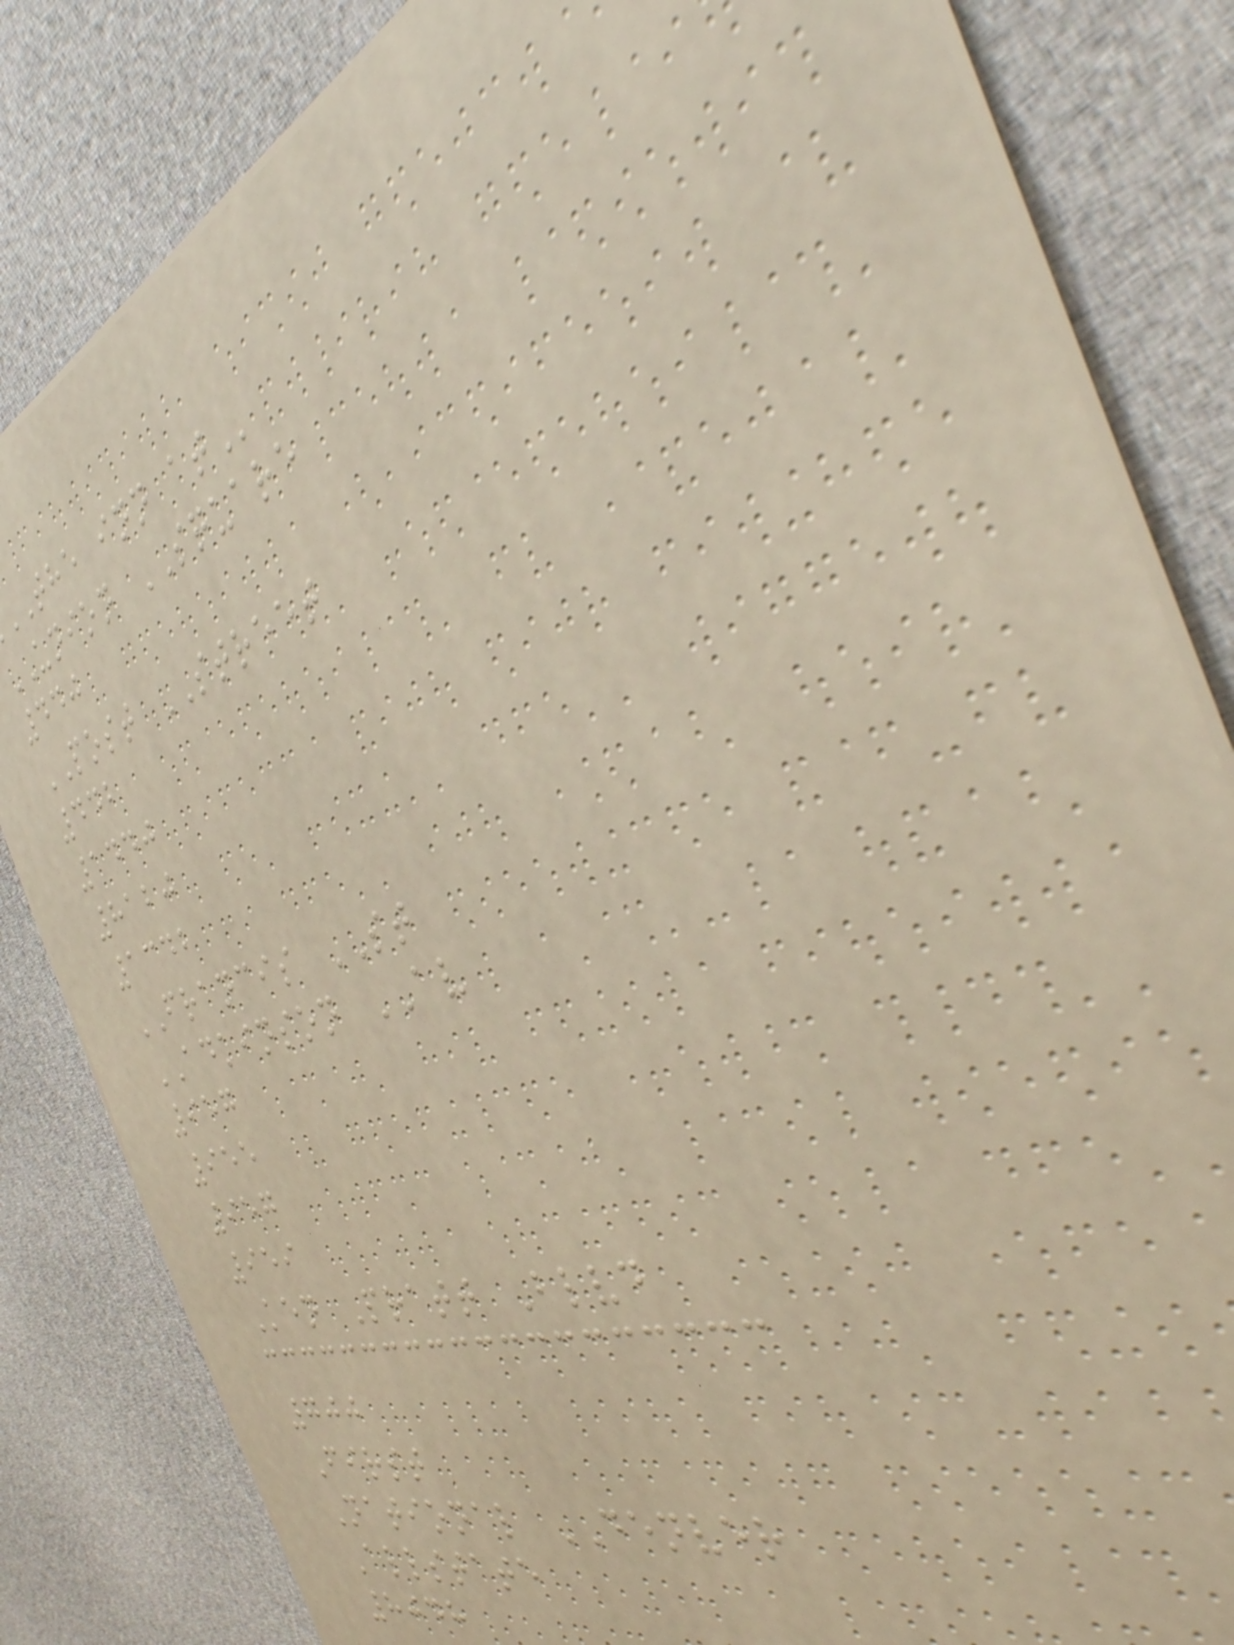the inn
UNION SQUARE
440
POST STREET
442
1440
8120
1342
FRANCIS ST
ADKINSON AV
957
955
957
959
Ken Pratt Blvd
700
First
National DENVER
Allstate
8048
